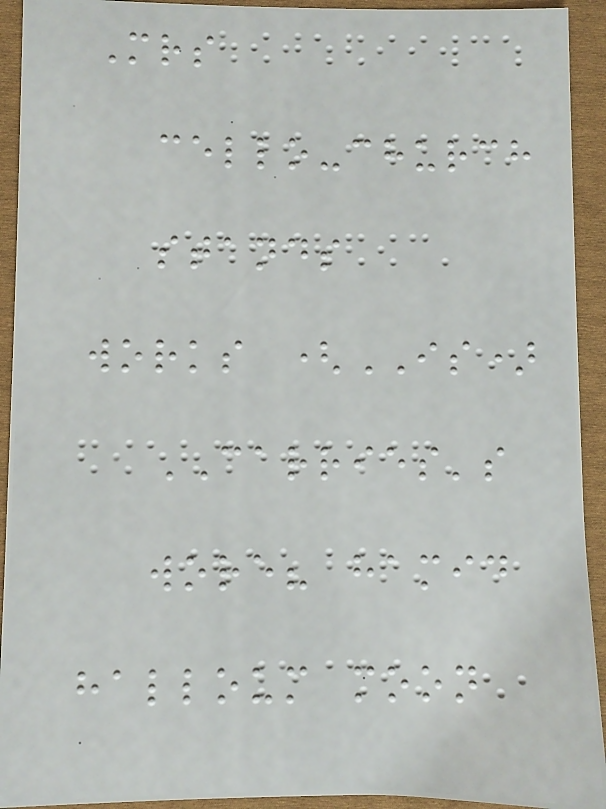Mrs
cello-church
stands
works (IS)
CARRIES's
wore? hamid
halloum moon
